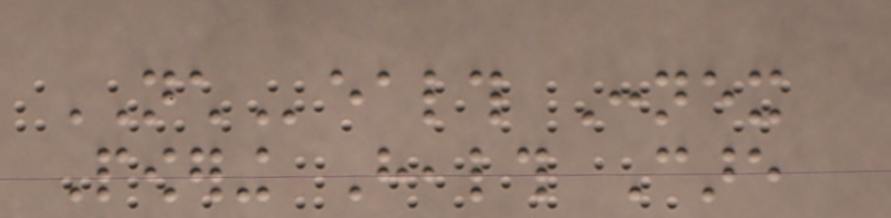NCHealth Connex
Powering Health Care
